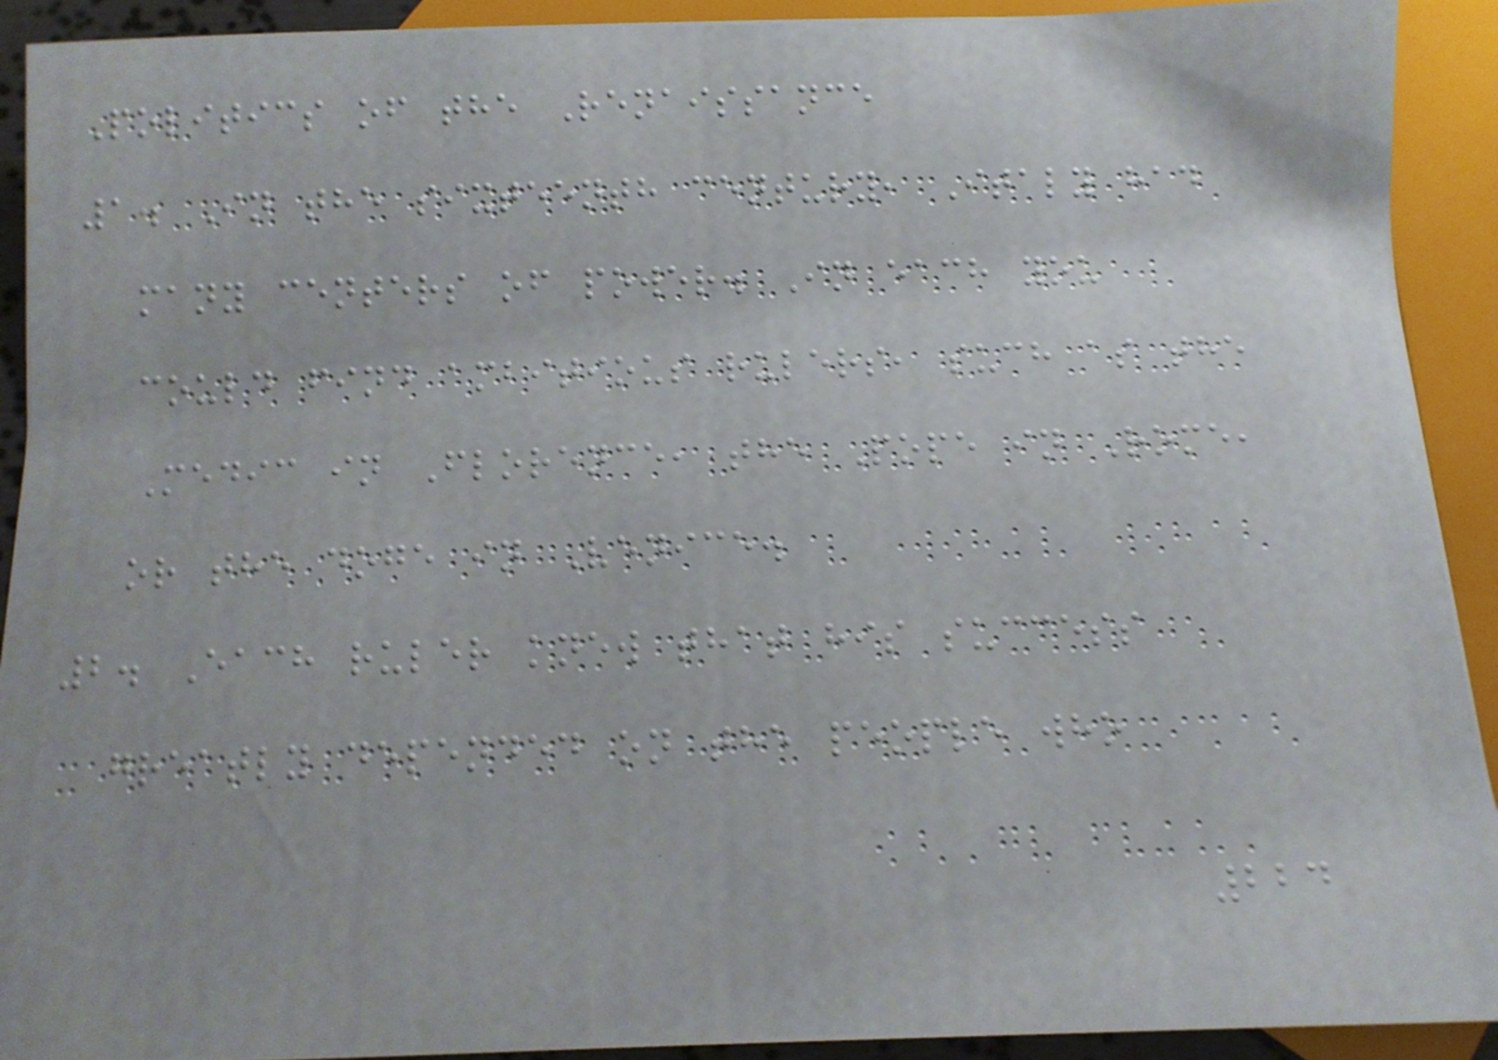Politics of the Renaissance
1. In the sixteenth century, Italy had
many centers of power. In each you
could find ambitious rulers, such as the
Medic in Florence, the Pope in Rome,
or the doge in Venice.
2. Each ruler knew that his success
greatly depended on the people who
224
